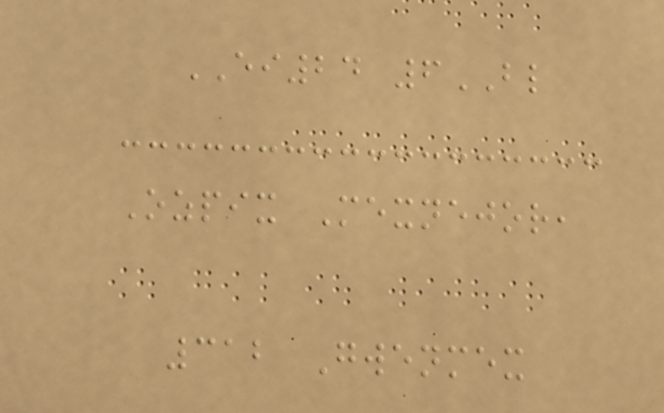EI24 6BL
Ozpix Mexnejor,
312 Gwenmex
